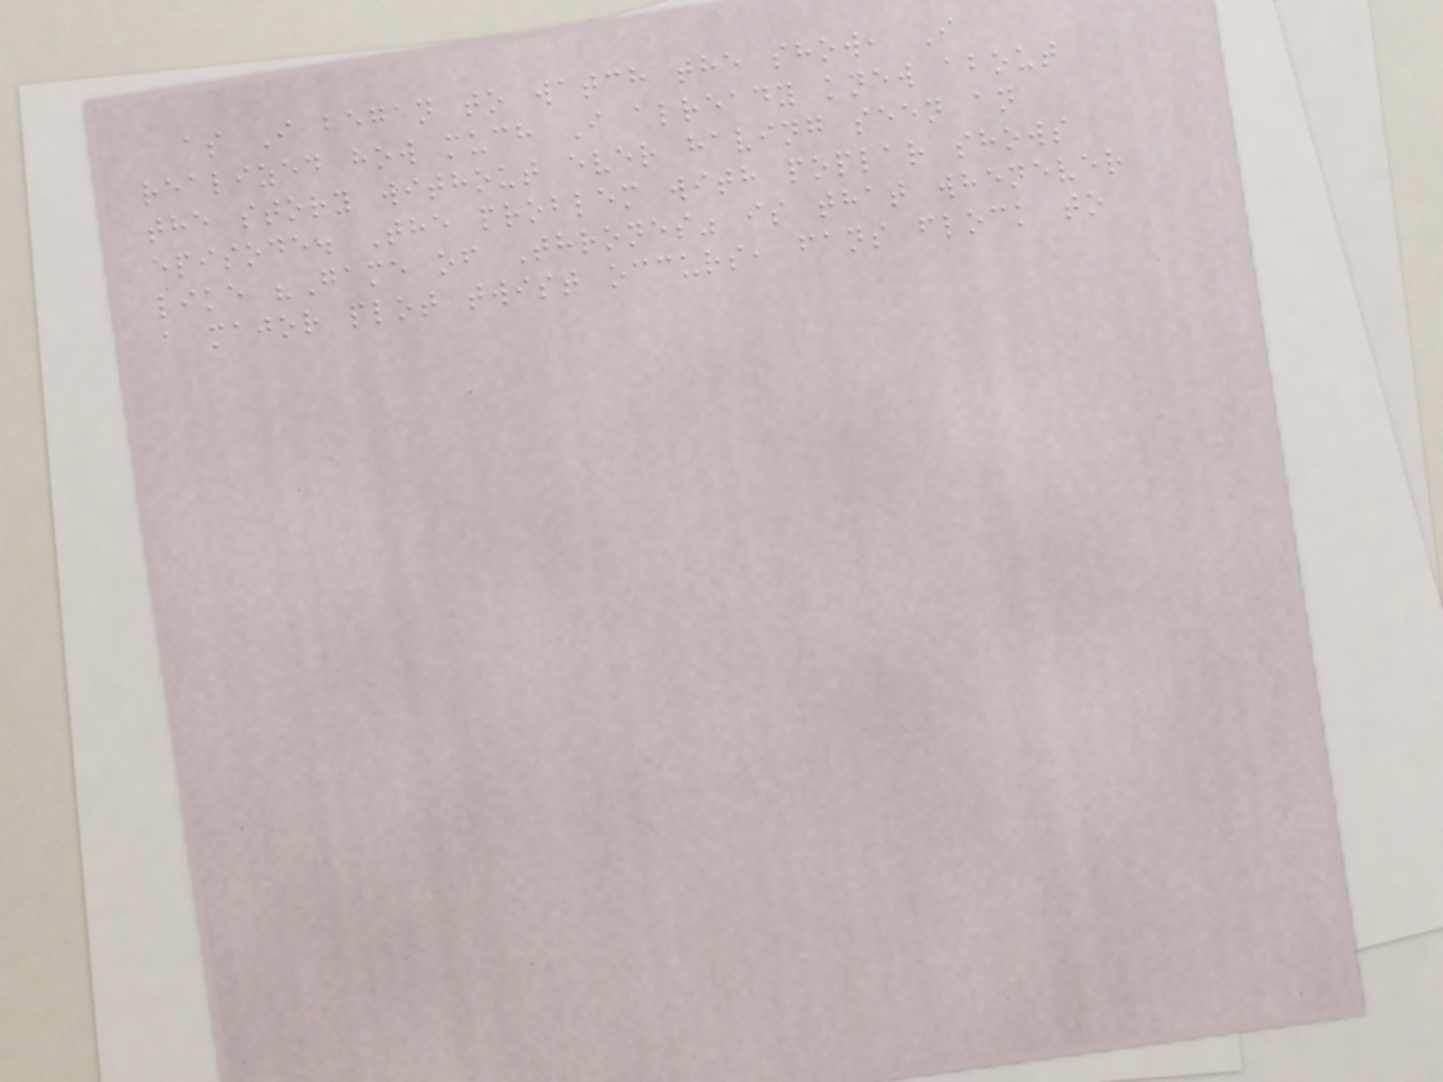as I began to watch the show, I
realized how much I already knew about
the story without ever having seen an
episode. The problem with poplar shows
like "Game of Thrones" is that whenever
a major plot twist occurs, fans flock to
